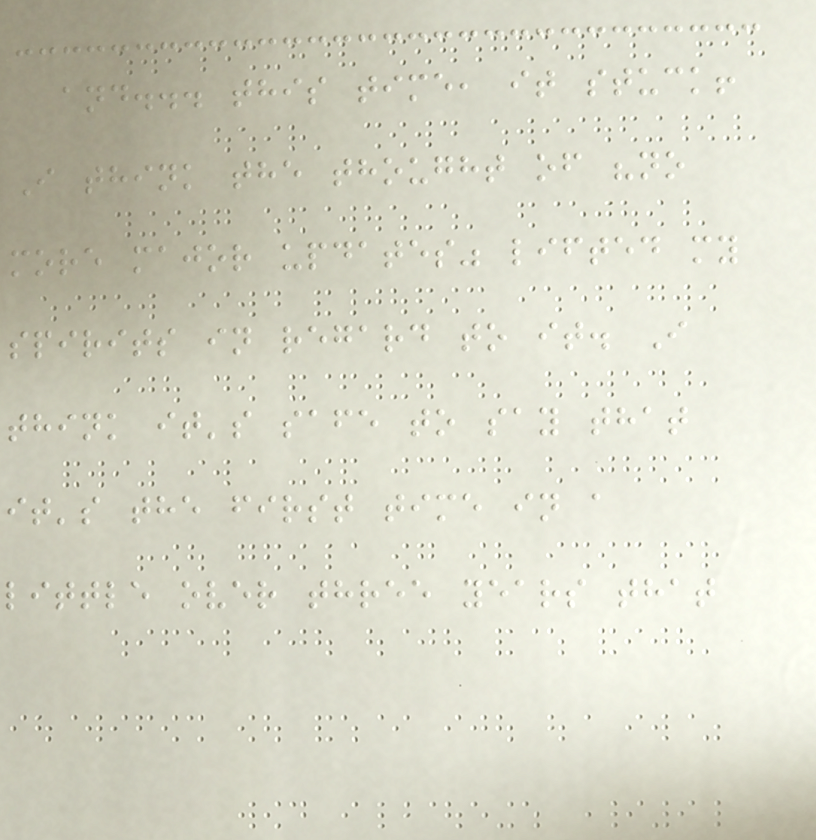and... this time, it stuck!
I think the thought of "no
more major updates" lifted my
spirits in regard to it. I
think it's safe to say that
it's the first time in a
little over three years that
